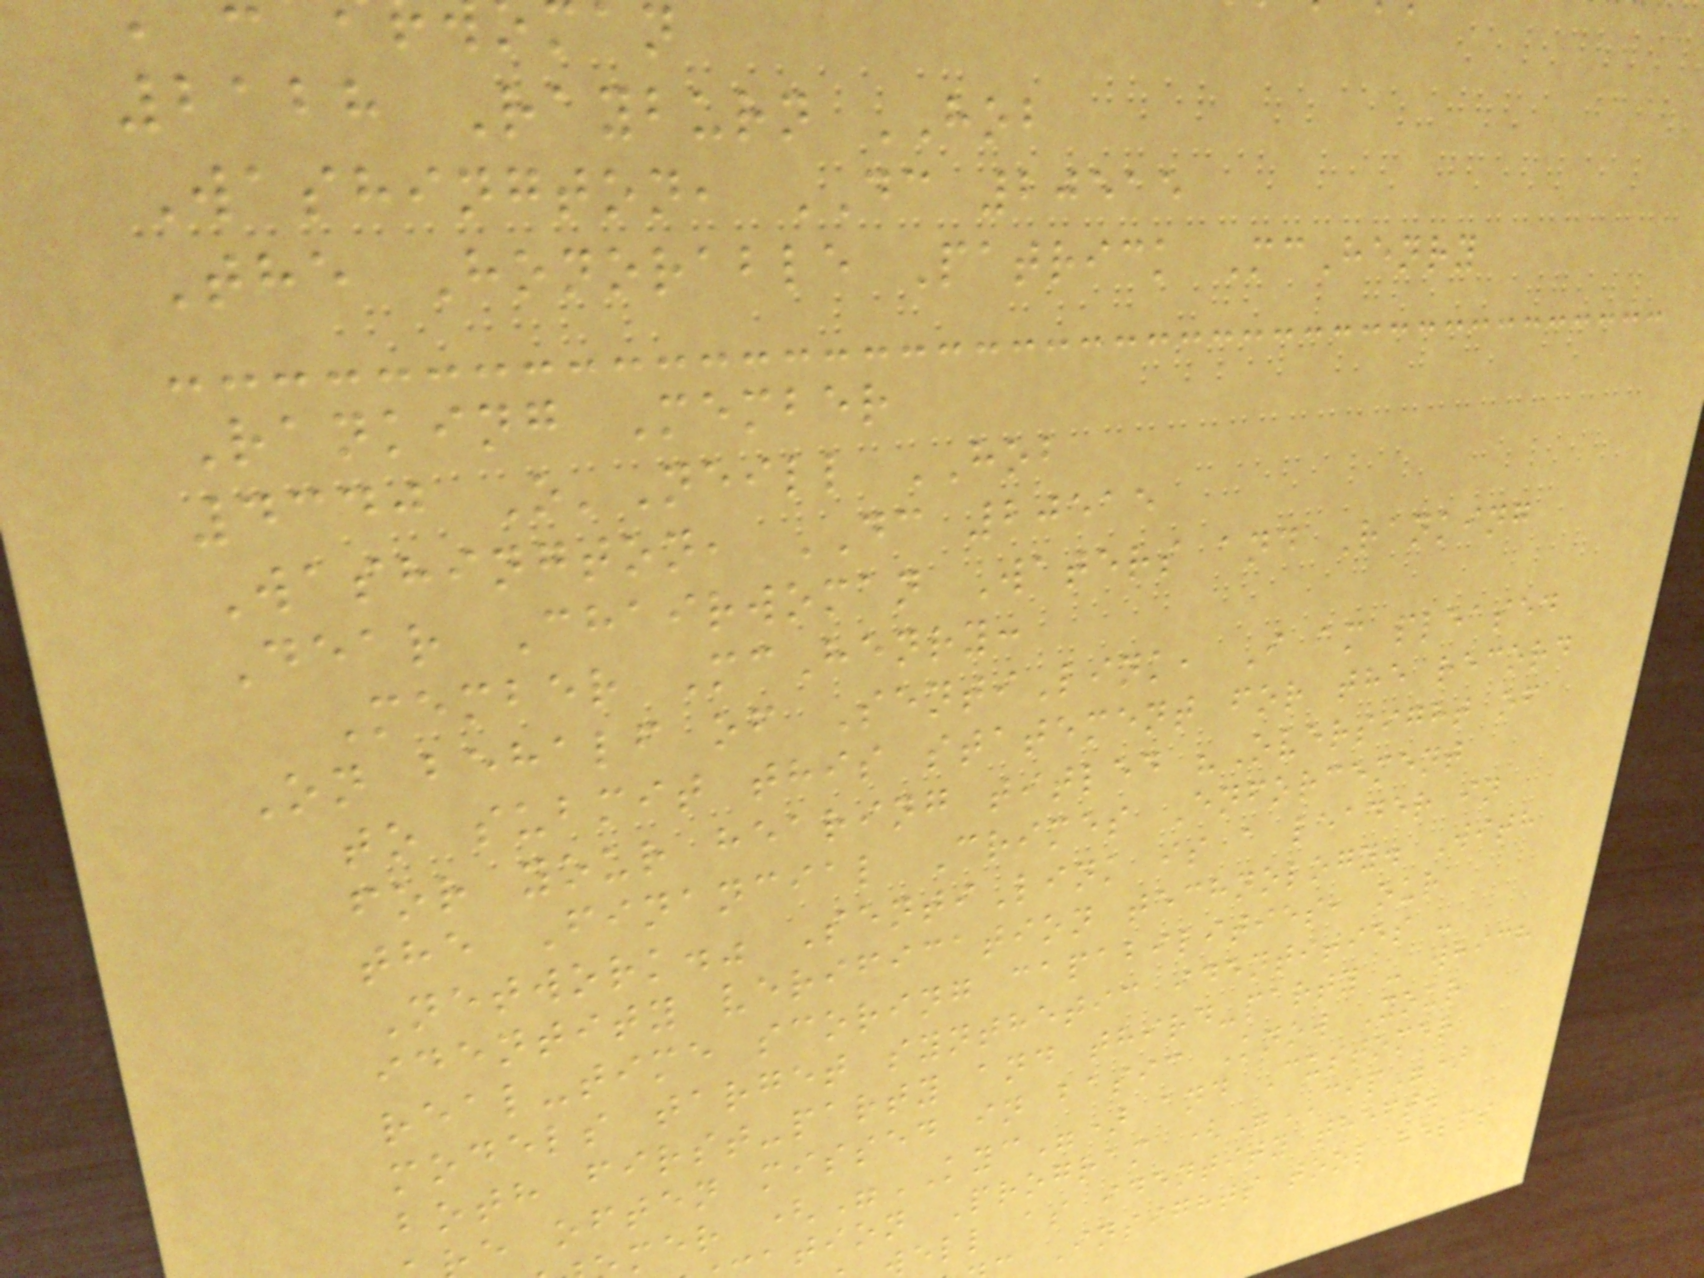2128 Rayburn HOB
Washington, DC 20515
The Honorable Patrick McHenry
Ranking Member
4340 O'Neill HOB
Washington, DC 20515
Dear Chairwoman Waters and Ranking
Member McHenry:
On behalf of SentiLink, I am pleased
to submit this statement for the record
for your hearing titled "Oversight of
the Financial Crimes Enforcement
Network." SentiLink is a leader in
identity verification technology. With
real-time scoring capabilities, our
models target synthetic identities -
both first-party and third-party - which
e often missed in basic Know Your
mer ("KYC") and Customer
tion Program ("CIP")
ell as identity theft.
Insights tool helps
